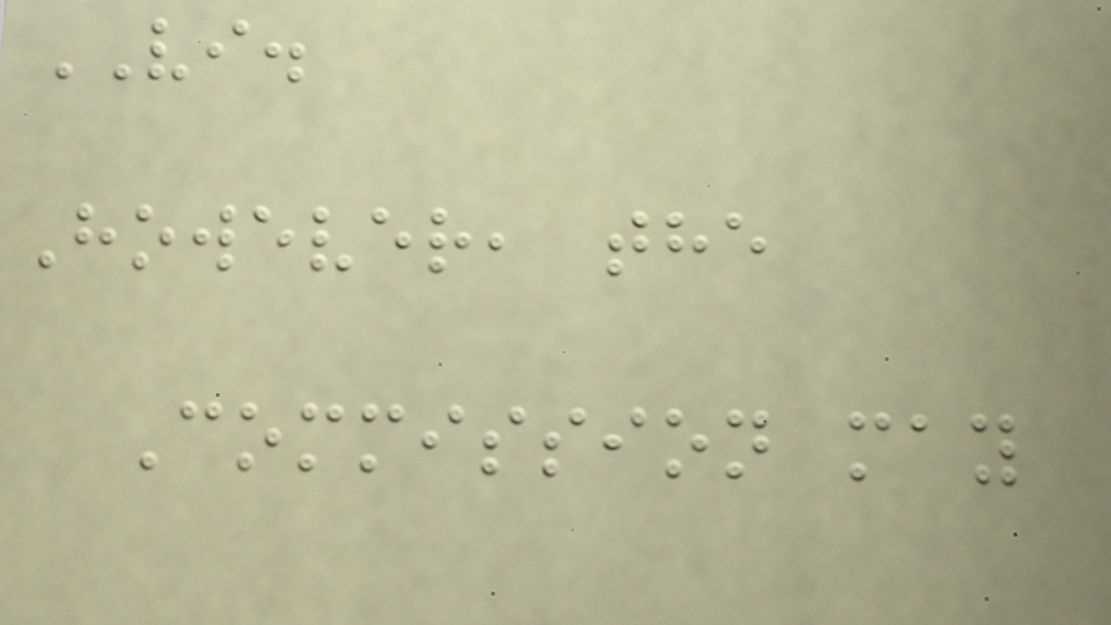VI.
However, the
Commission may
